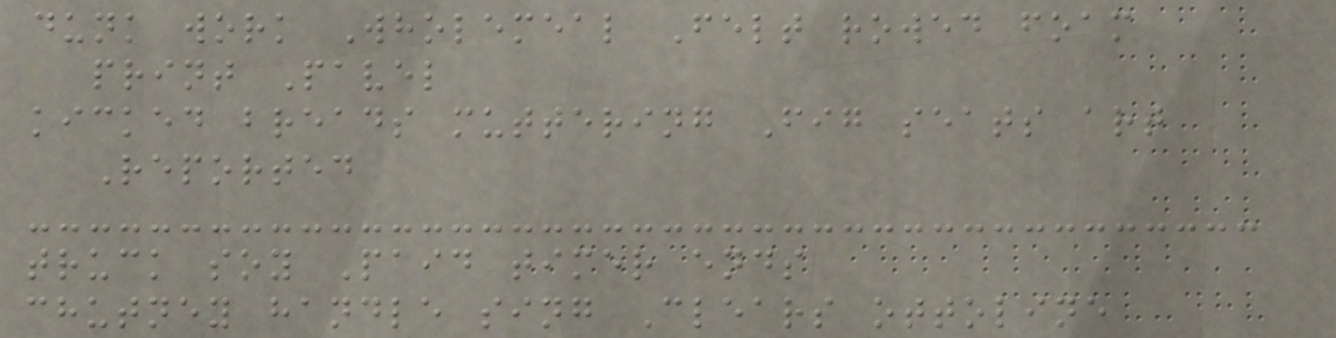dunk work Wholemeal Felt rowed foam
print Pavel
kicked breads muttering Fig seats art
Reported
truck soy Paid timer ends
chutney handle sing Clears ottoline
